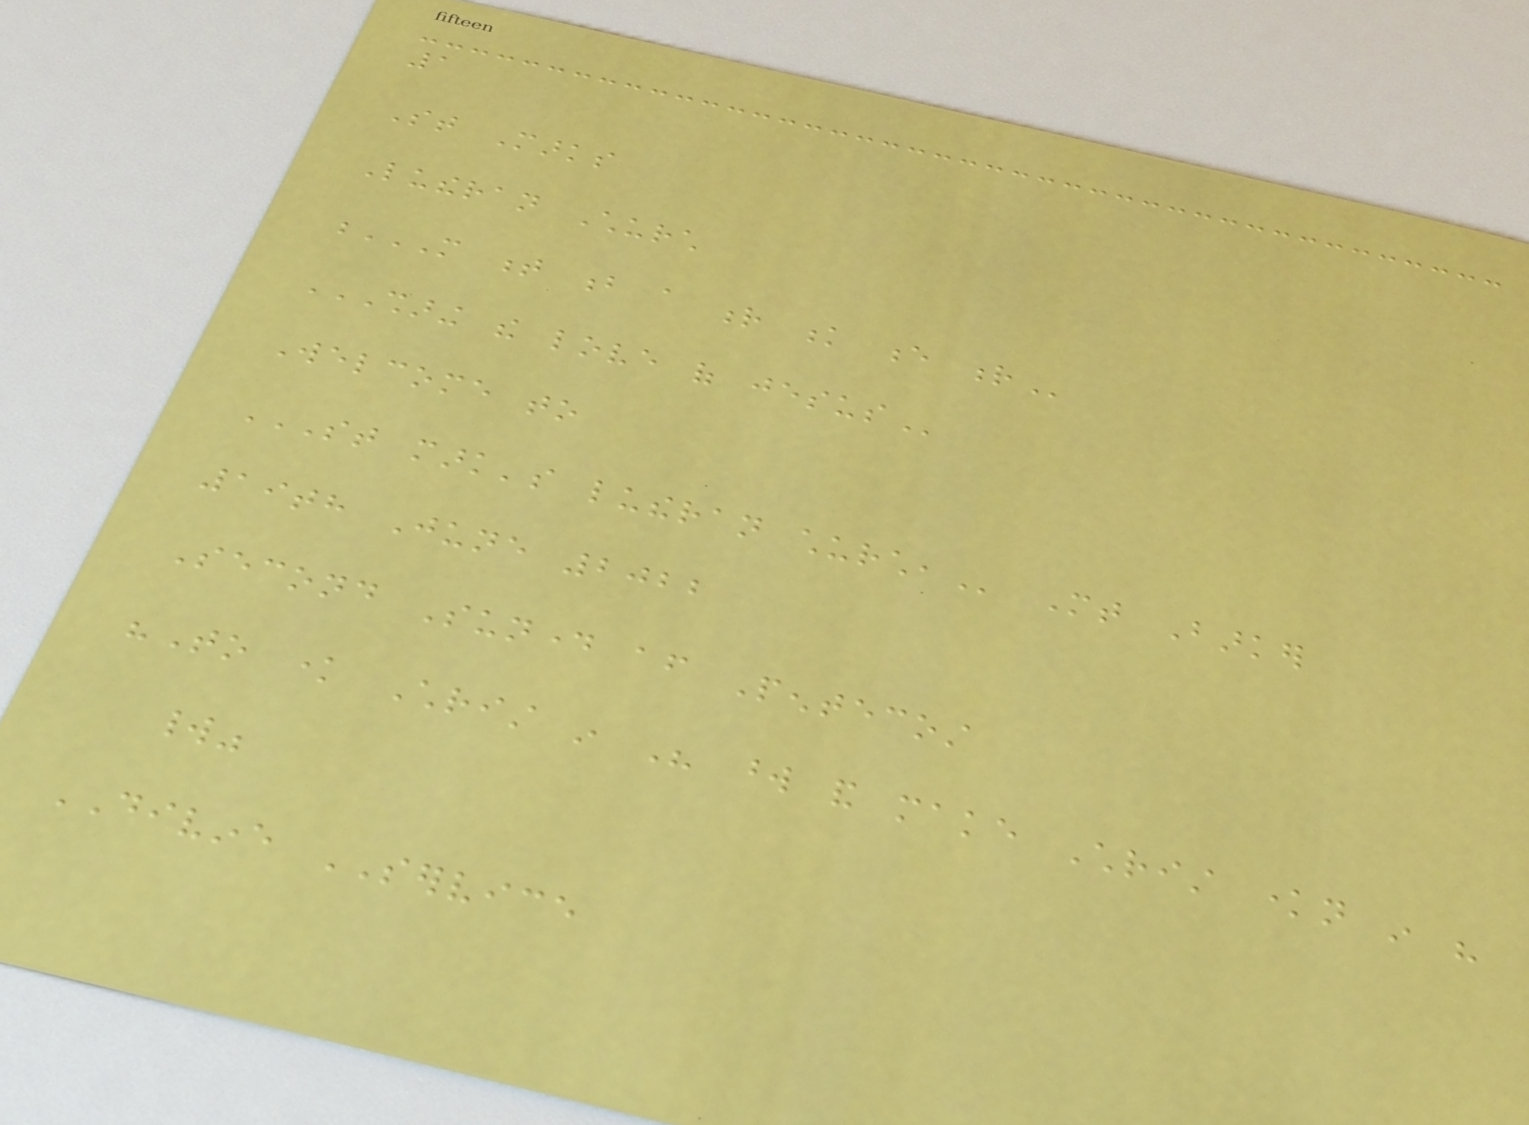1
St Marks
Lutheran Church
M T B A R K E R
SHARING THE LOVE OF JESUS
Welcome to
ST MARK'S LUTHERAN CHURCH, Mt Barker
19th June 2022
Second Sunday after Pentecost
"To know Christ in His word and make Christ known in his
world"
DIVINE SERVICE
